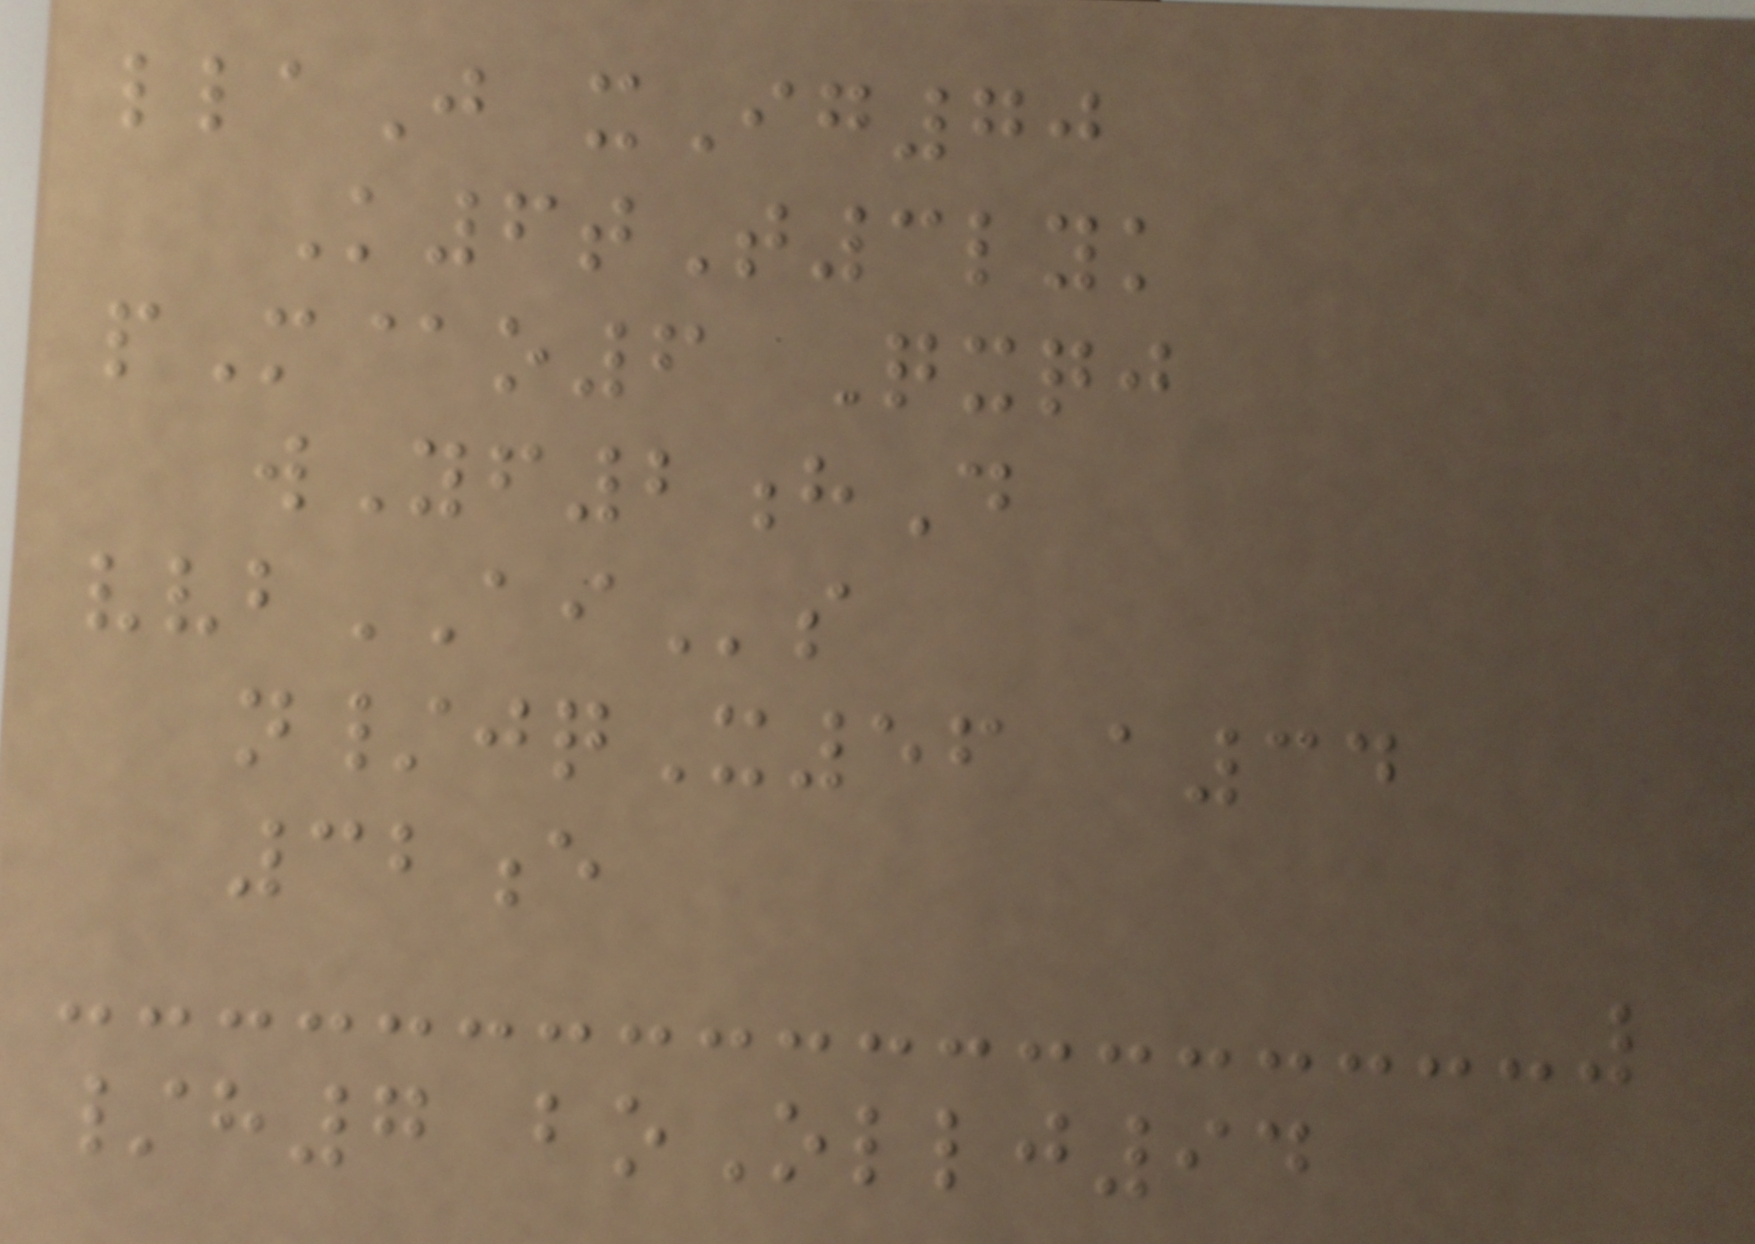llaJ xIg70
K6tT3lyk
pM@o6 Qxqj
wYf2hD
vvbAIs
n/jqX56 a34
32e
/h7 boOllj94
